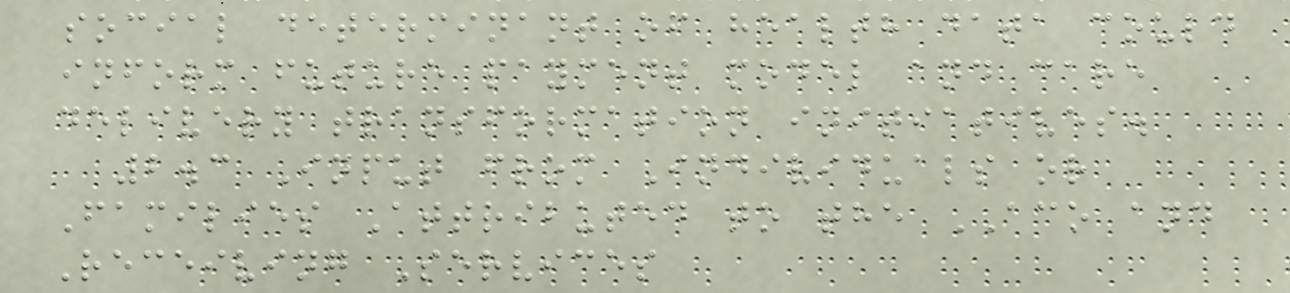social determinant of health data could
inform future payment model and care
delivery transformation initiatives.
2.3 Input from Individuals or
Families Attributed to the ACO and
Receiving Services
